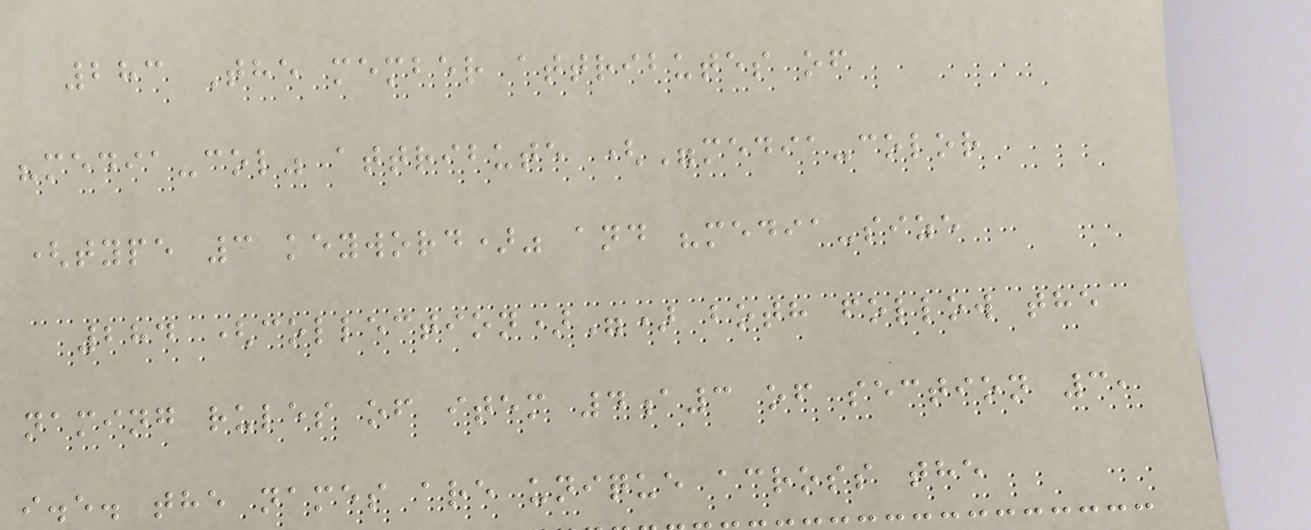283 The member attributes of
"media-col" attribute ("media-color
(type 3 keyword)" and "media-size
284 (collection)") both follow the
naming rules of item 4a3 of section 3,
i.e. the names are unique across the
